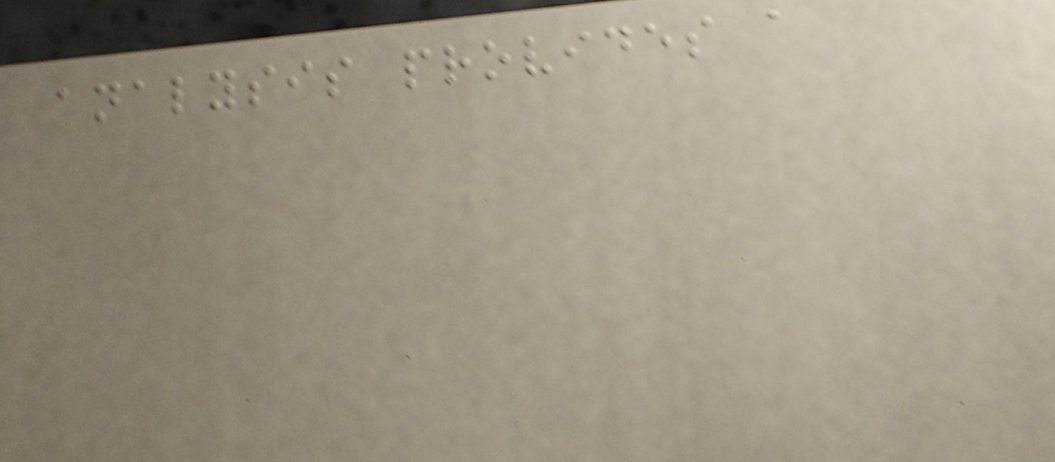analysis provides a
